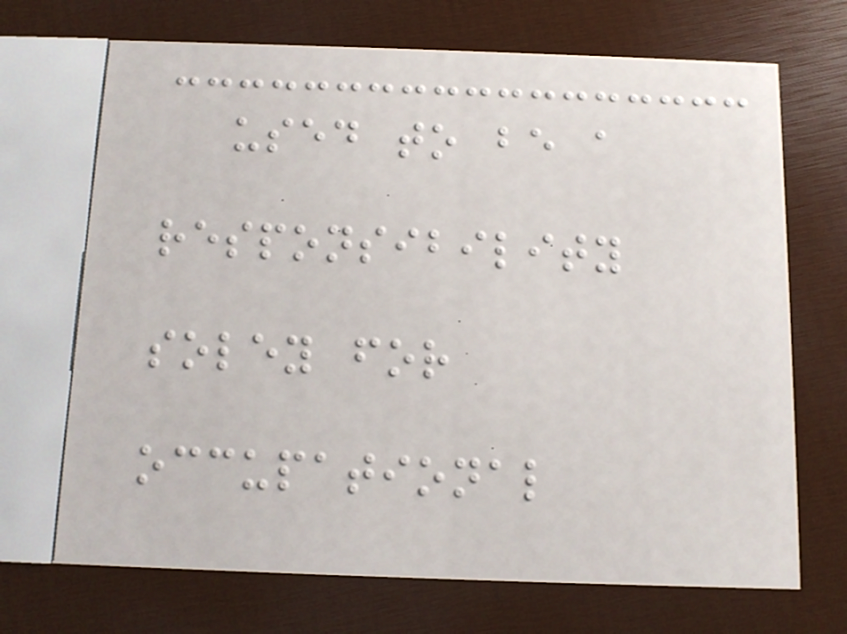used to be a
responsibility
soley for
occupational
